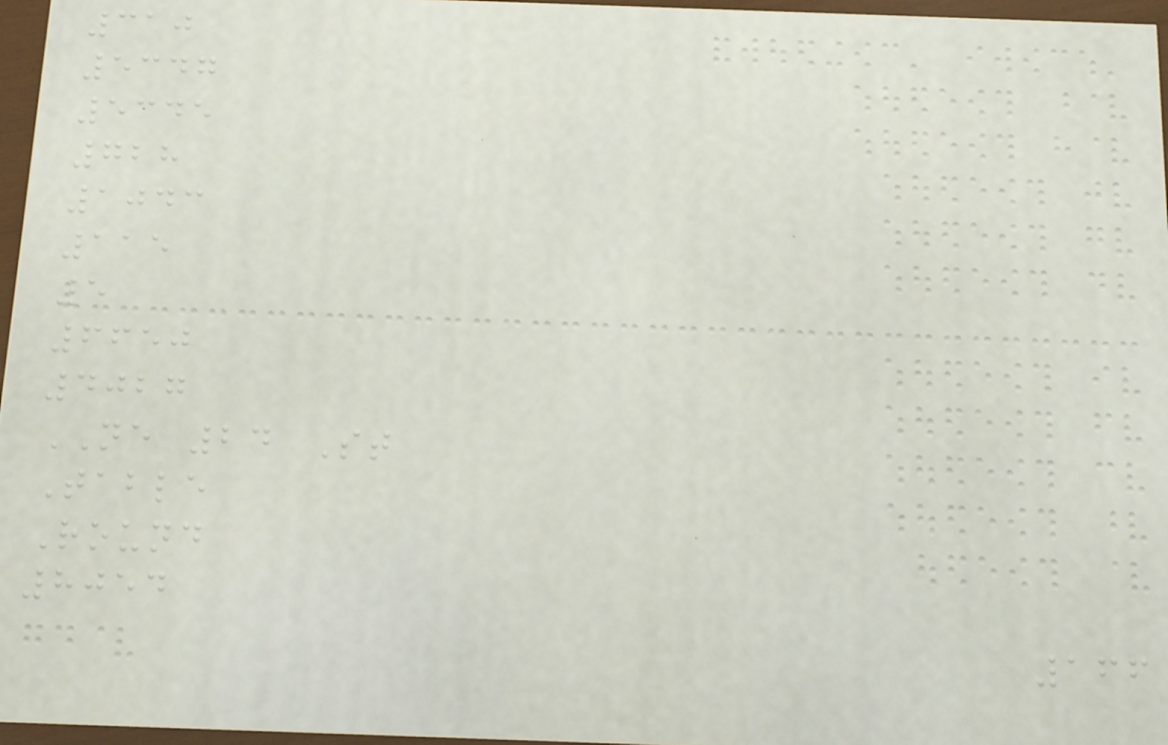310
5347
5345
728
1043
115
5
6650
4027
NE 24 St
Table
Round
8054
166
